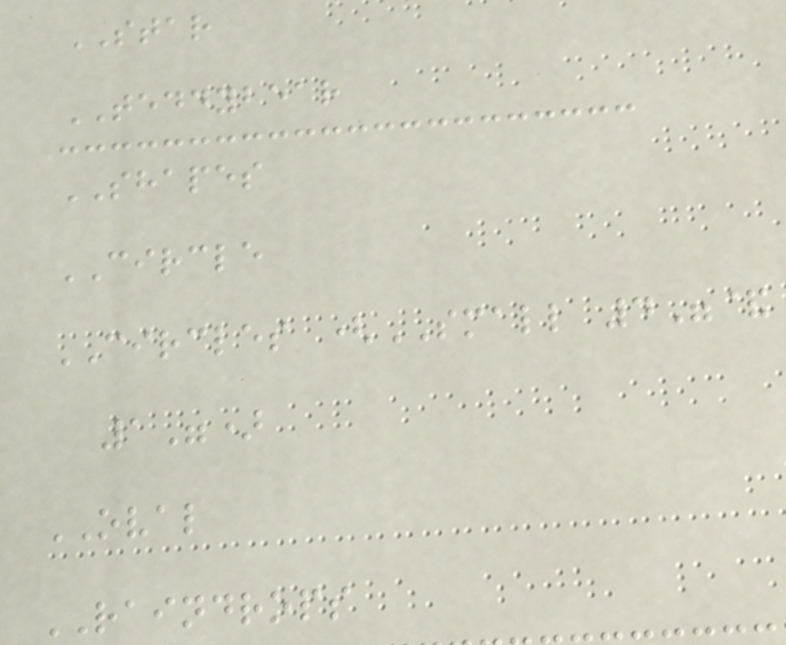STAR
TEDDYBEAR
SHAPES
CIRCLE
CIRCLES (SMALL 4"&
1")
OVAL
RAINDROPS
